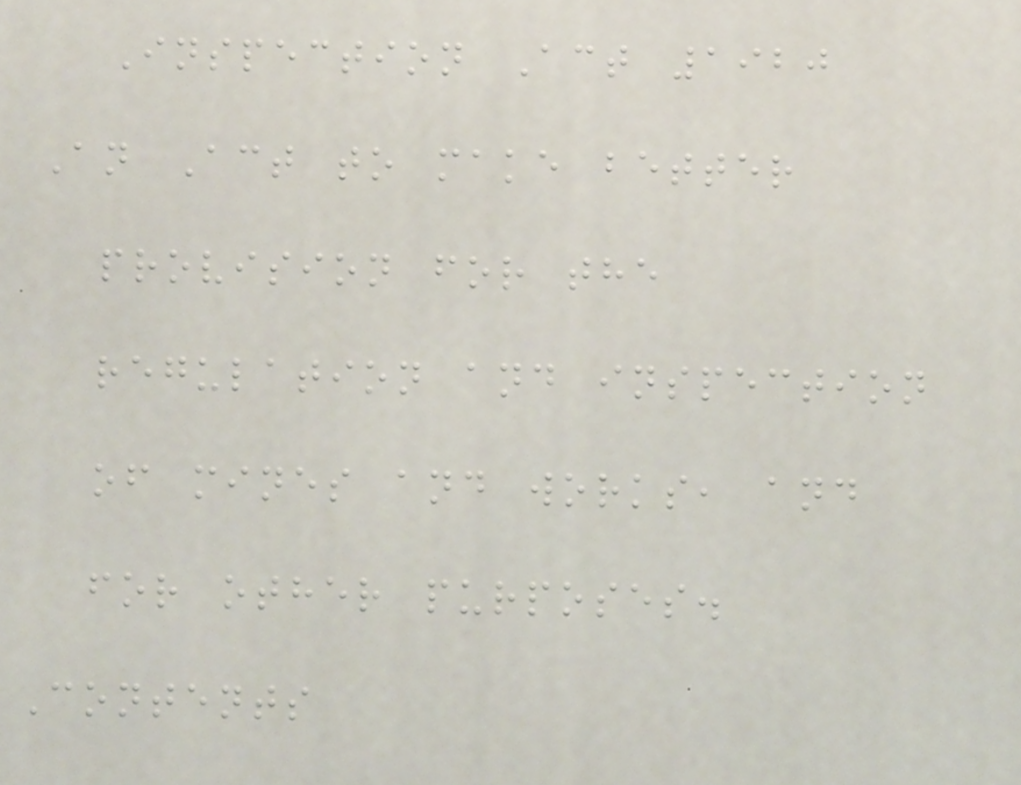Inspection Act 1920
An Act to make better
provision for the
regulation and inspection
of mines and works, and
for other purposes.
Contents
